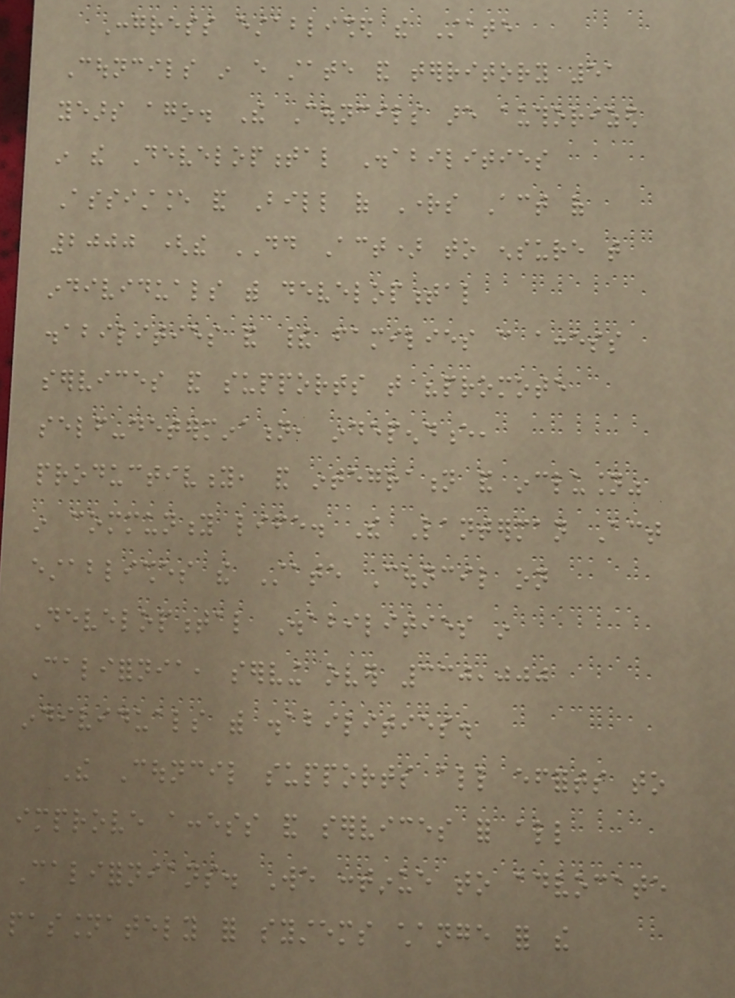Congress established the State
Councils in every state and territory 51
years ago. The Councils are authorized
in the Developmental Disabilities
Assistance and Bill of Rights Act of
2000 (the DD Act) to ensure that
individuals with developmental
disabilities and their families can access
services and supports that "promote
self-determination, independence,
productivity, and integration and inclusion"
in community life. The Lanterman Act
establishes the State Council on
Developmental Disabilities in
California, serving over 330,000
individuals with disabilities.
The Council supports all efforts to
improve access and services for all
Californians. We continue to advocate
passionately for systems change for the
